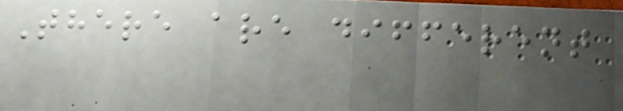There are different
